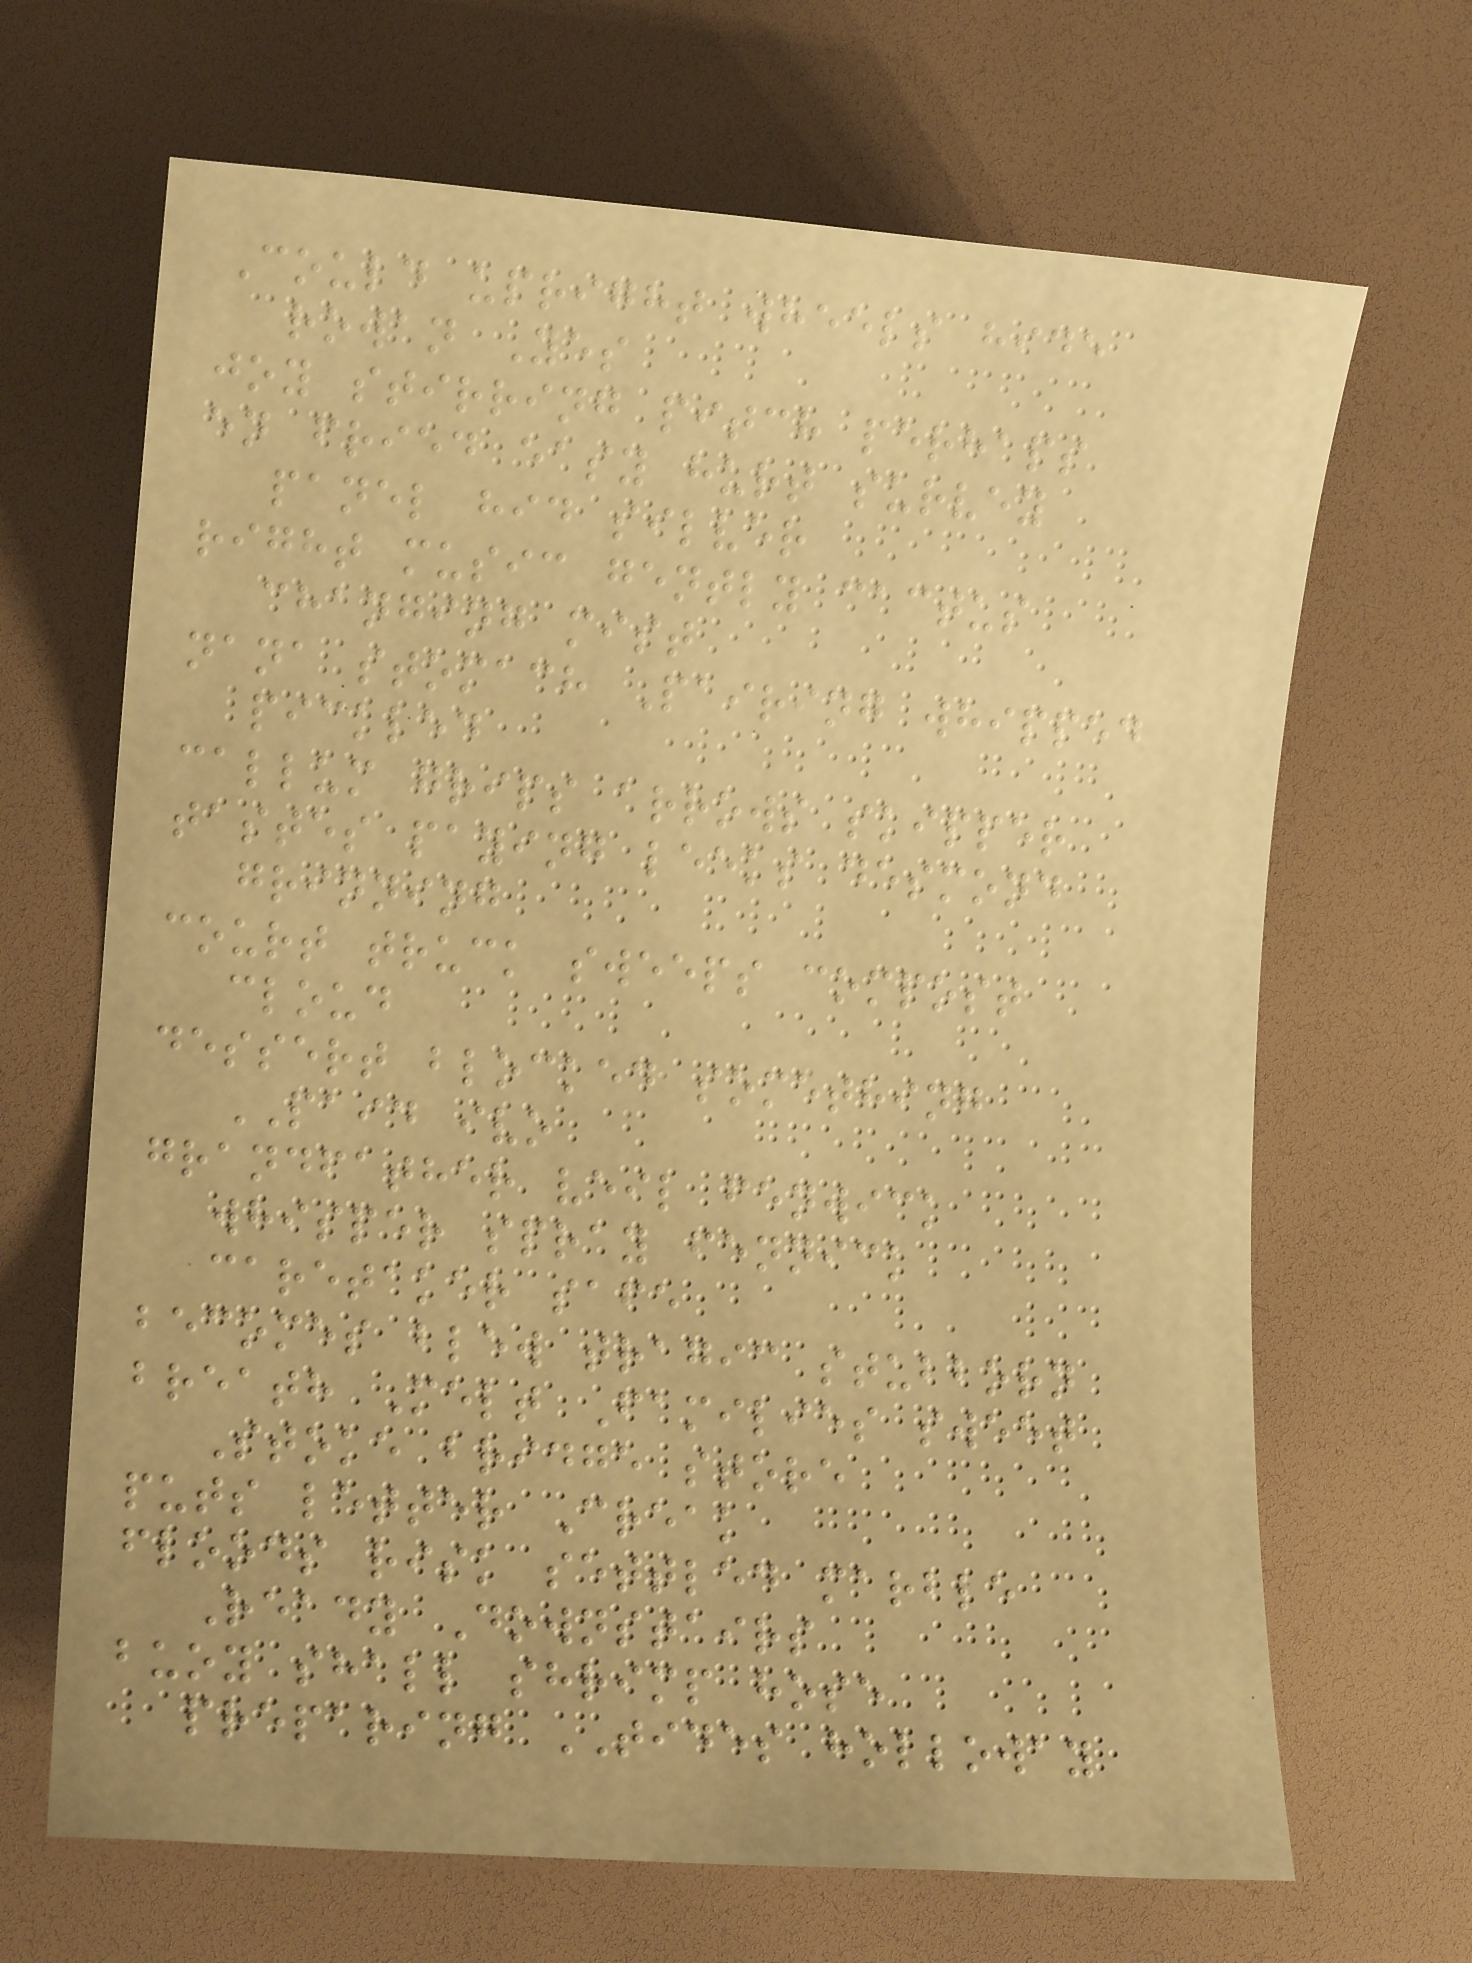Could upright wheels hide
rowan Yes
joy stirring pitch perhaps
en fried easy hurt survey
panel hid silver
right music gently cactus
changing mist
nana stomach Pairing whipped
pickled
callum grips arrows skipper
tastes paying leeks desmond
grinning
court truck sweeps compost
cloud
dessert blocked something
PAID ivo
grandfather veil fenwick
whisper spray fennick
caretaker safe
becomes blew tragic stubborn
breath Melt Families sweet
Stoke bridge store
puts letter Creak
floods risk settled marble
Ready Downstairs
buoy shall shrimp hose
preparing TIDES holloway
